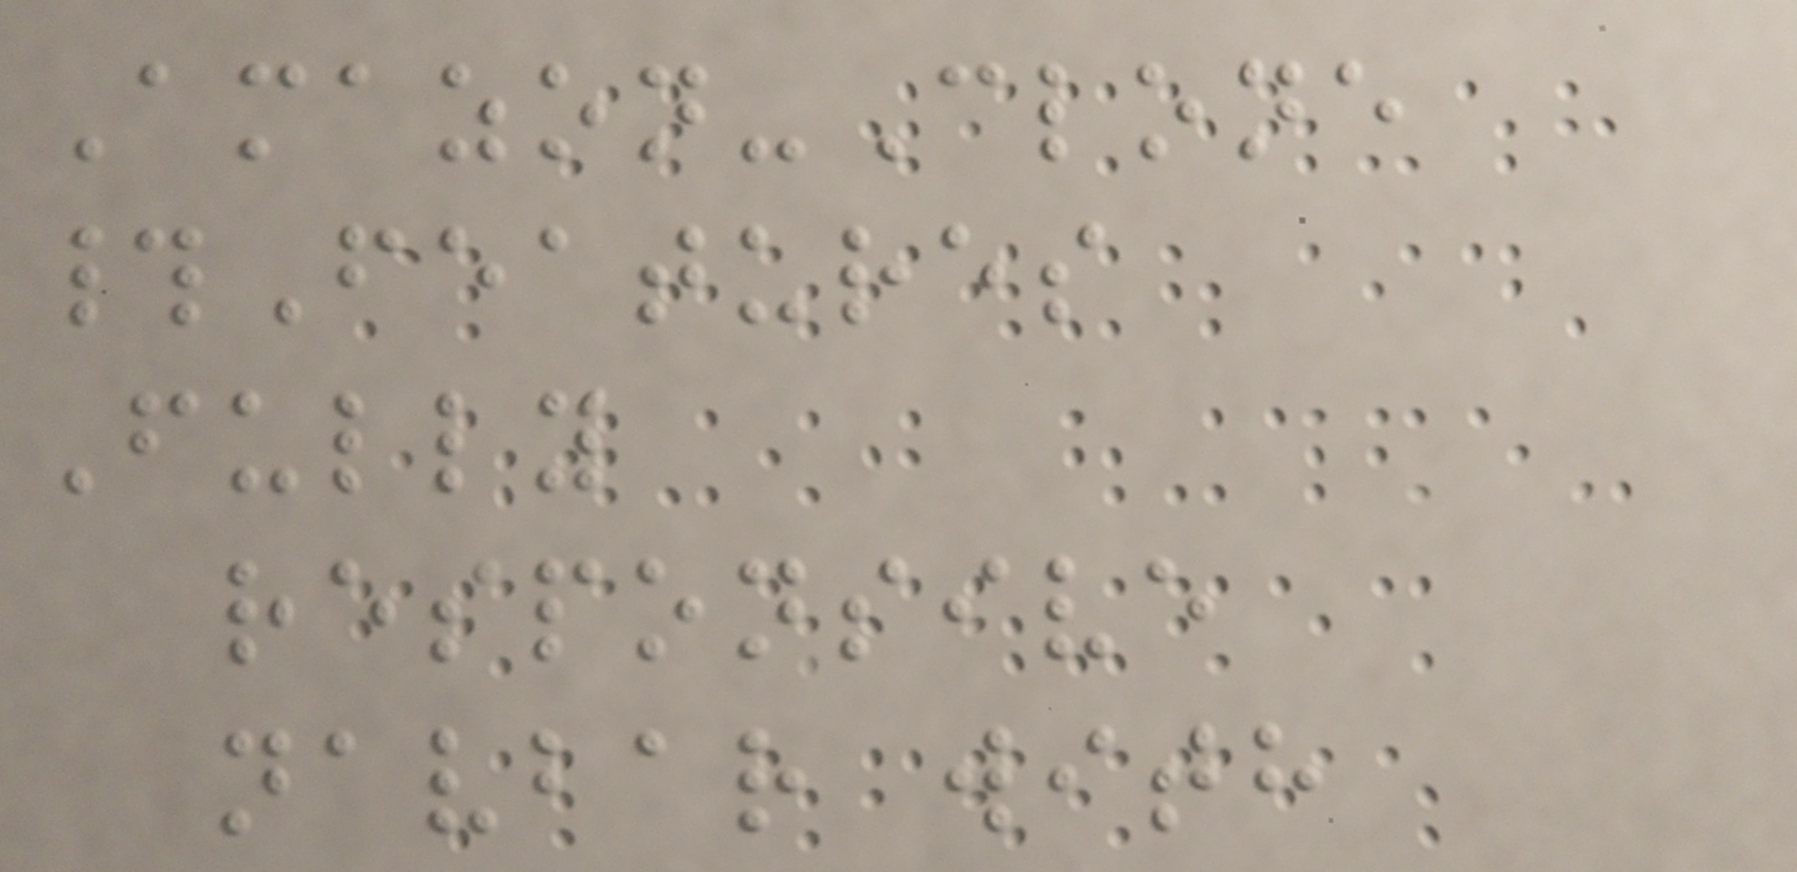Amazon-Clone
#Features
Fully
responsive
navbar with
